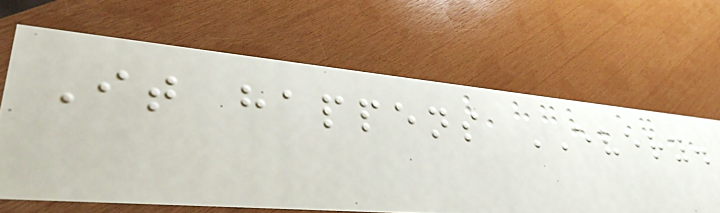It happens EVERY.
